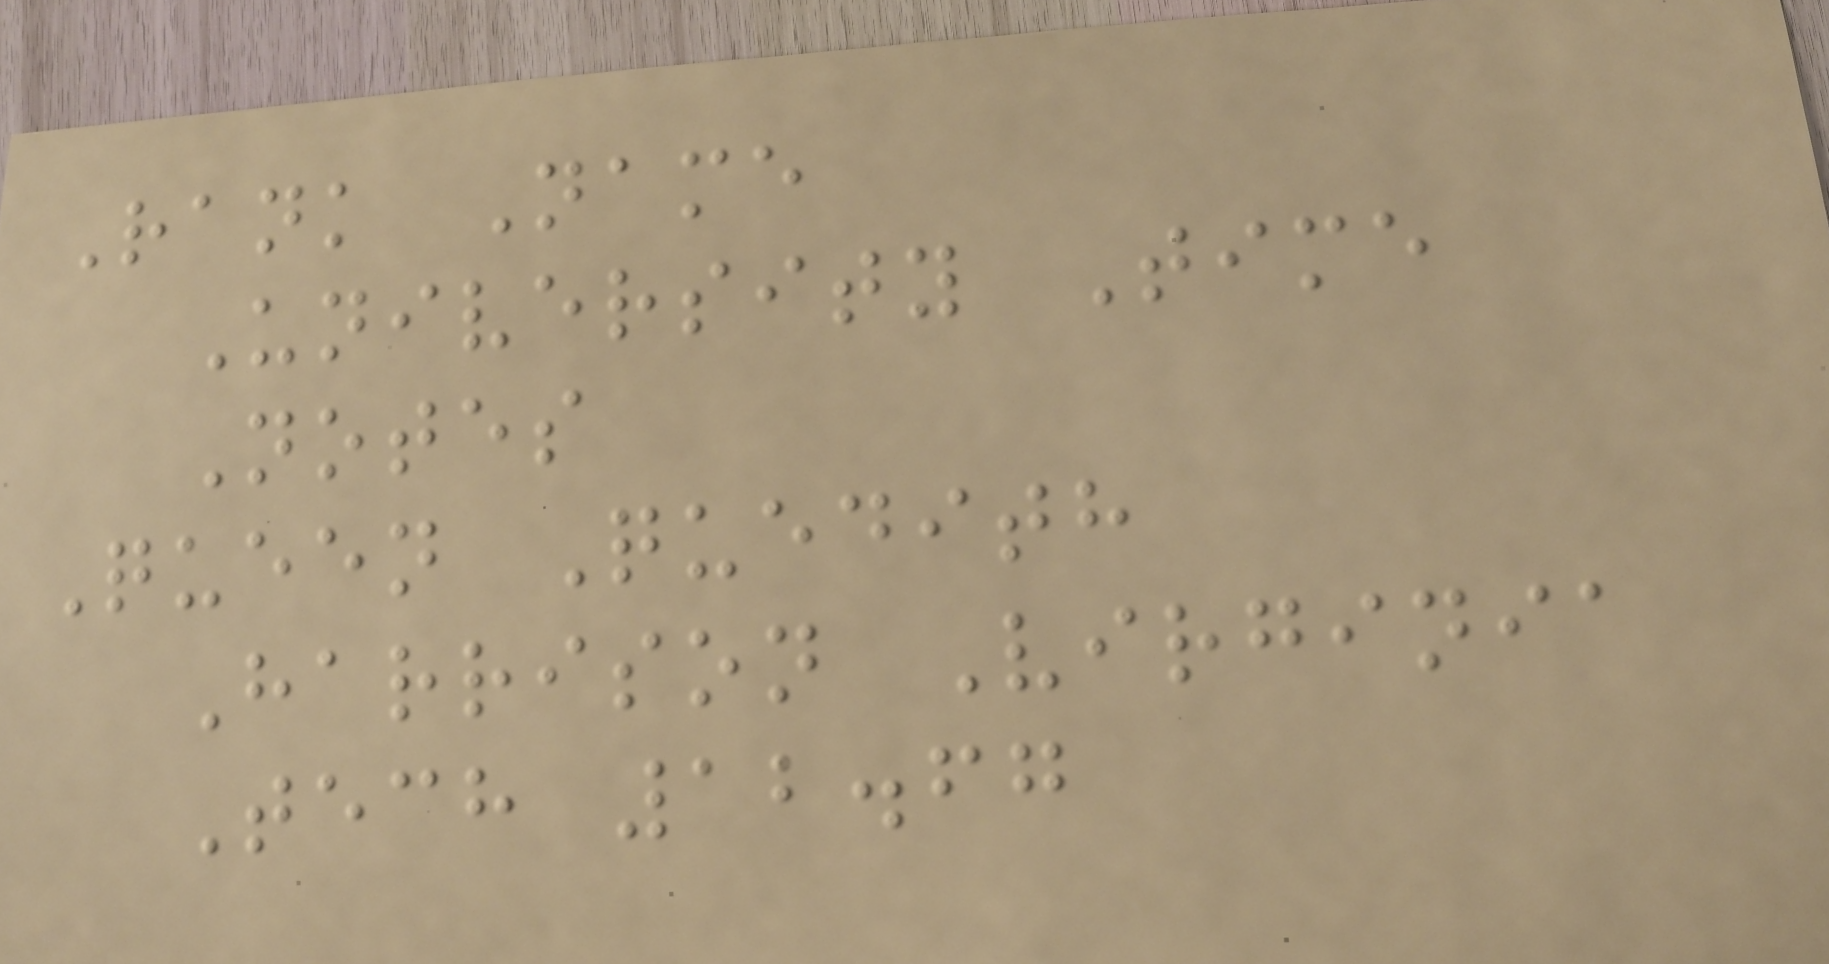Rank Name
University Time
Notes
Queen Quedith
Harrison Virginia
Tech 12.67
